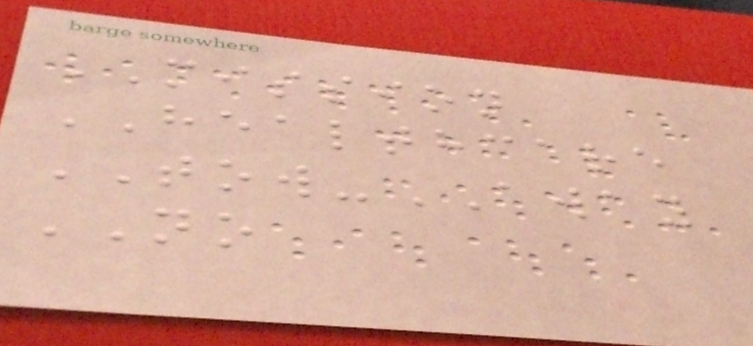MISSION
HEALTHCARE
TOW-AWAY
NO
